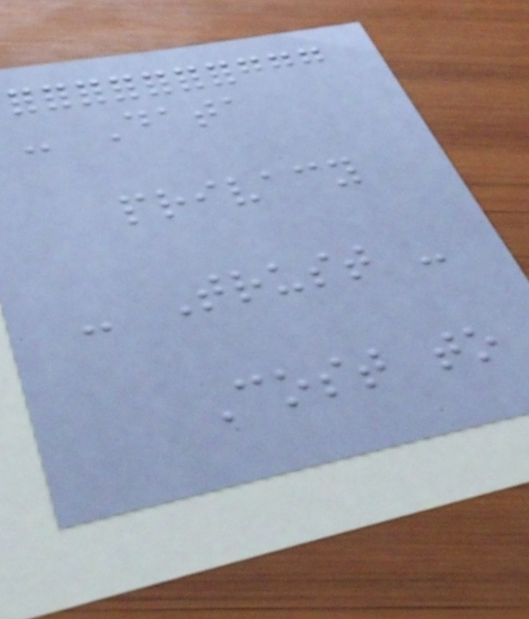- Data
privacy
- Trust -
Cost to
